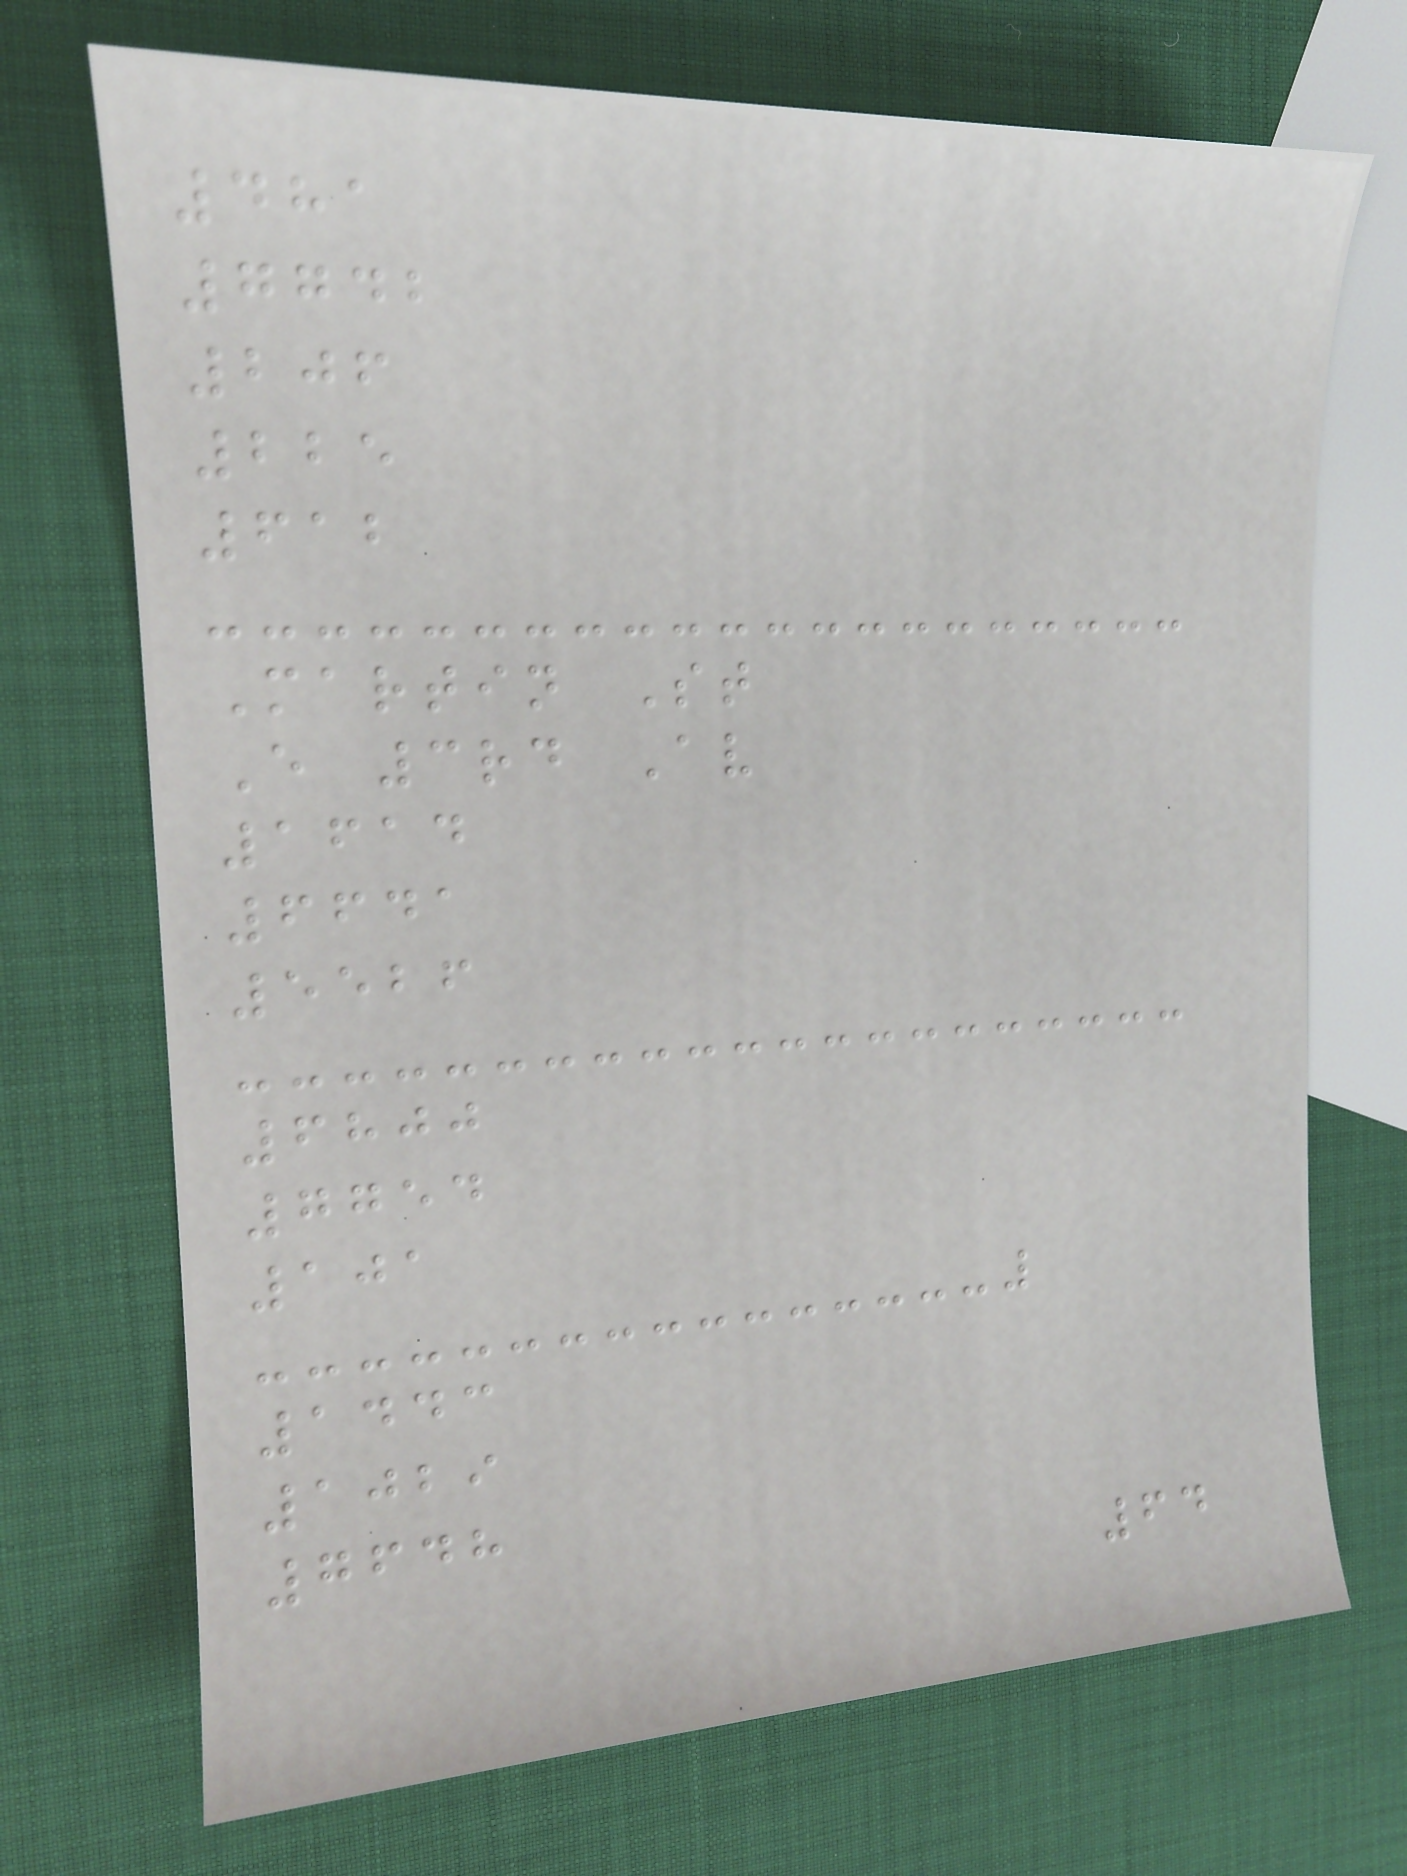481
7742
206
225
612
Martin St
E 3rd Av
1614
6641
5526
6800
7754
101
1443
1029
7648
64
